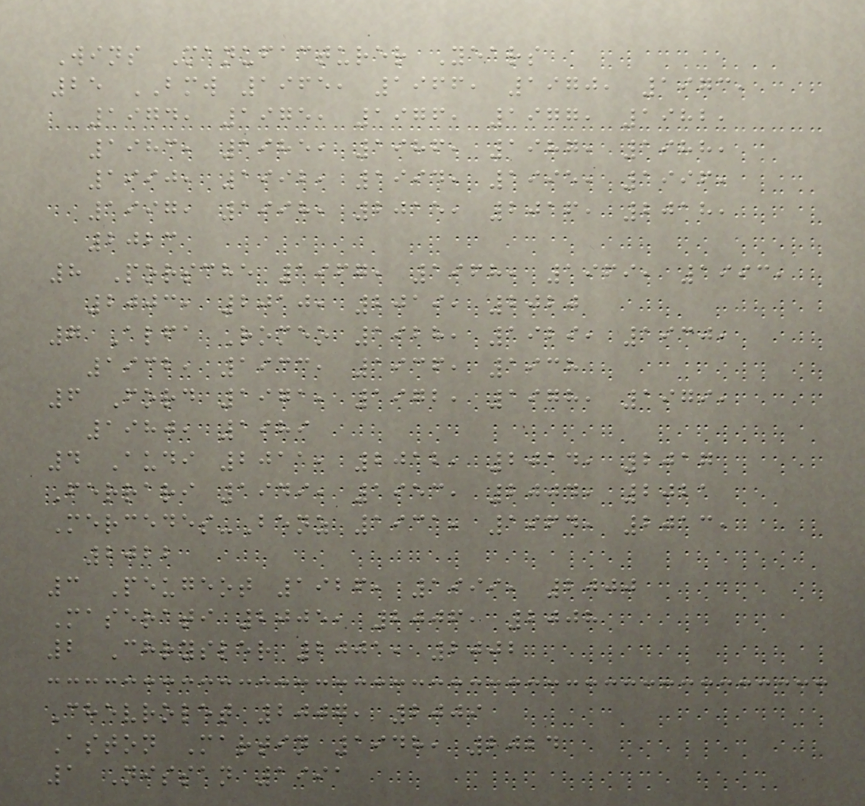Wins Manufacturer Years
25 BMW 1965, 1966, 1970, 1973,
1974, 1975, 1976, 1977, 1982,
1983, 1985, 1986, 1987, 1988,
1990, 1992, 1994, 1995, 1996,
1997, 1998, 2015, 2016, 2018,
2023
8 Porsche 1967, 1968, 1969, 1993,
2003, 2010, 2019, 2020
7 Alfa Romeo 1928, 1929, 1930,
1932, 1933, 1936, 1938
6 Ford 1971, 1972, 1978, 1979,
1980, 1989
4 Audi 2011, 2012, 2014, 2017
Ferrari 1949, 1953, 2004, 2021
Mercedes-Benz 1931, 1964, 2013,
2022
3 Peugeot 1926, 1999, 2000
Maserati 2005, 2006, 2008
2 Chrysler 2001, 2002
Chevrolet 2007, 2009
Aston Martin 1948, 2024
1 Nissan 1991
